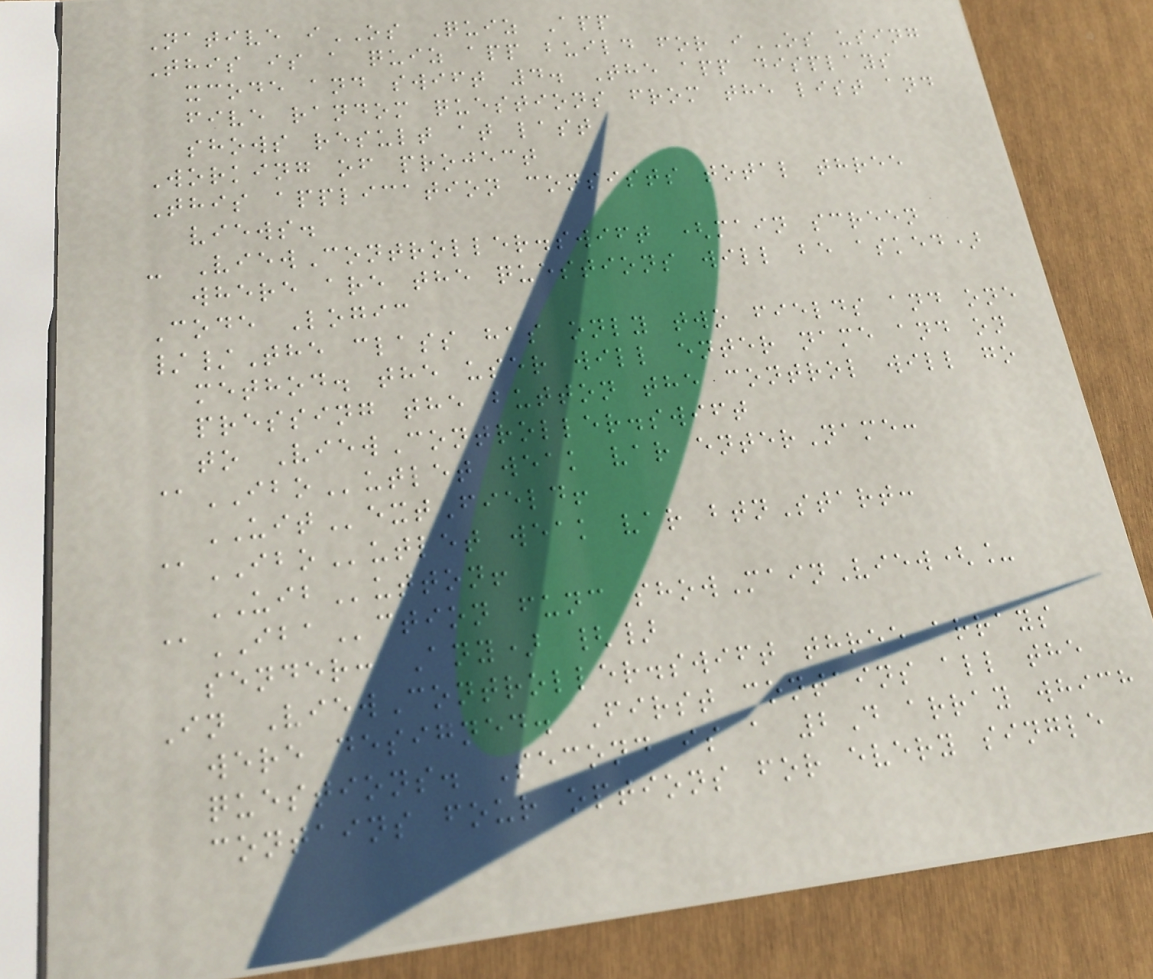Native iOS Quiz App
This is a quiz app build for iOS using
xcode and swift 4. The app displays
five random questions from the list and
shows result at last
Working of project
This application consists total three
views.
- ViewController.swift (main screen
where are the questions will be asked)
Code Logic
//The class has only two fields and one
method. the user will enter name and on
pressing the button the control will go
to ViewController.swift
@IBOutlet weak var enterName:
UITextField!
@IBOutlet weak var btnStart:
UIButton!
@IBAction func showMainView(_
sender: Any) {}
In ViewController.swift three arrays
were designed. First contains all the
questions. Second is a 2D array which
contains four options for every single
